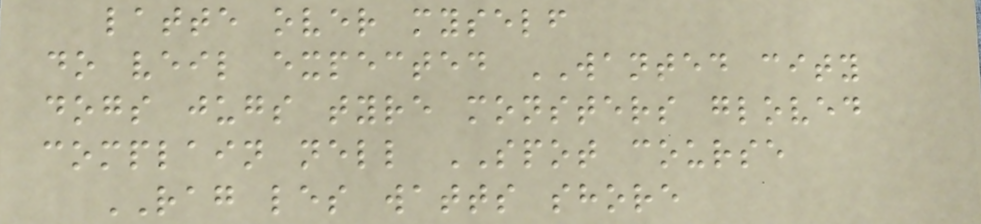latte over myself
do veil expected WANTED city
dogs jugs tyre monsters gloved
complain nell SPOT course
RAG les watts shore
